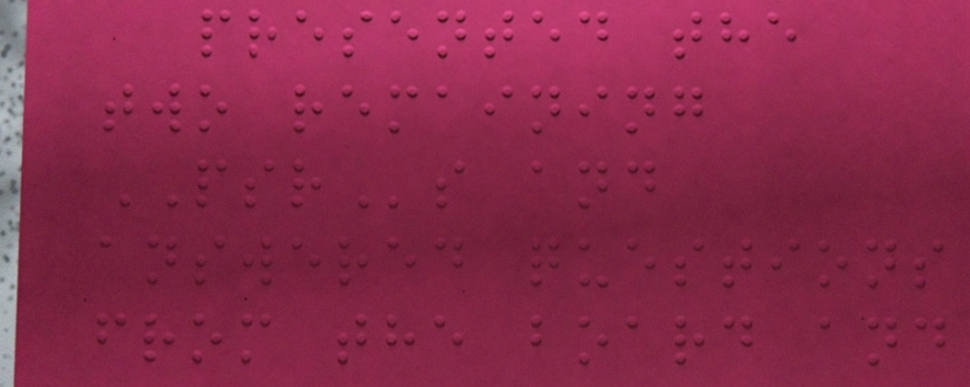presented the
two remaining
PSRs and
answered questions
from the board and
